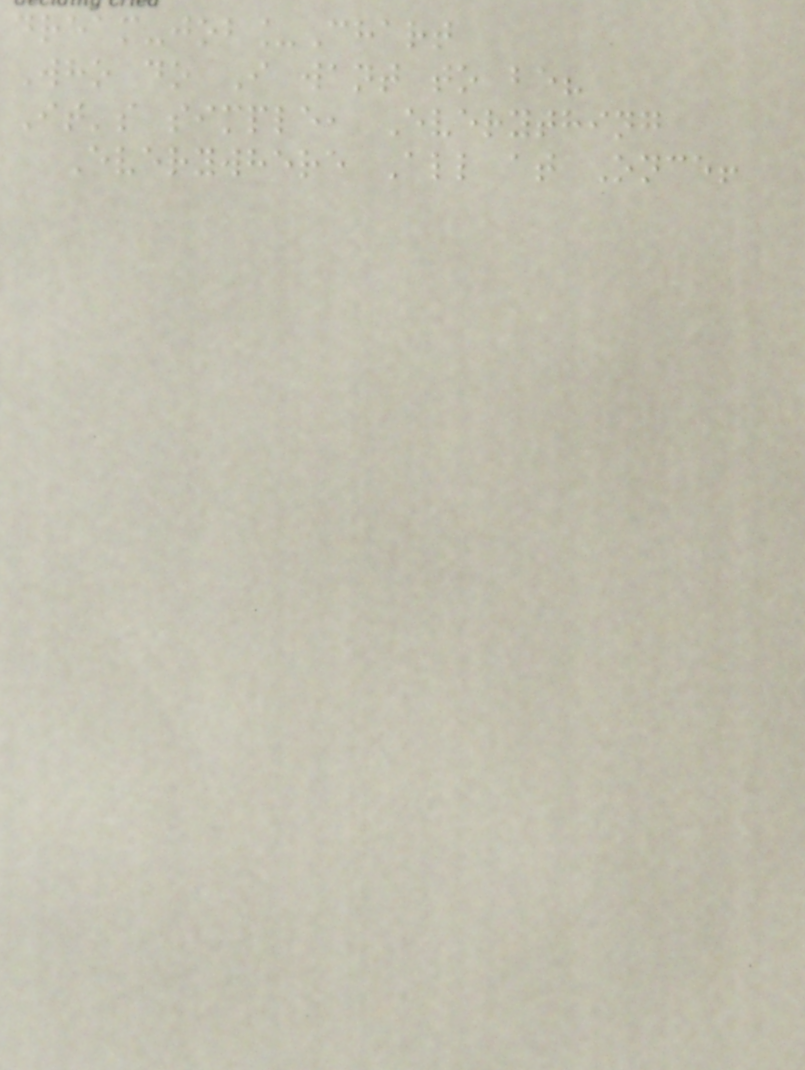dream-job_Chart
Who do I want to be?
It's simple, Everything
Everywhere All at Once!
